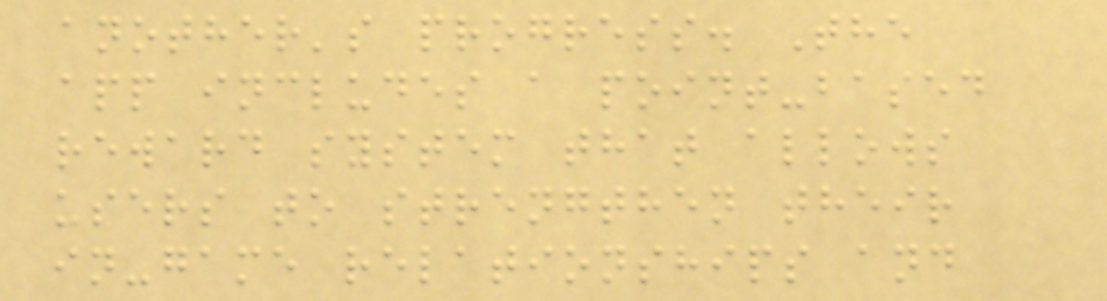another's progress. The
app includes a point-based
reward system that allows
users to strengthen their
in-game relationships and
